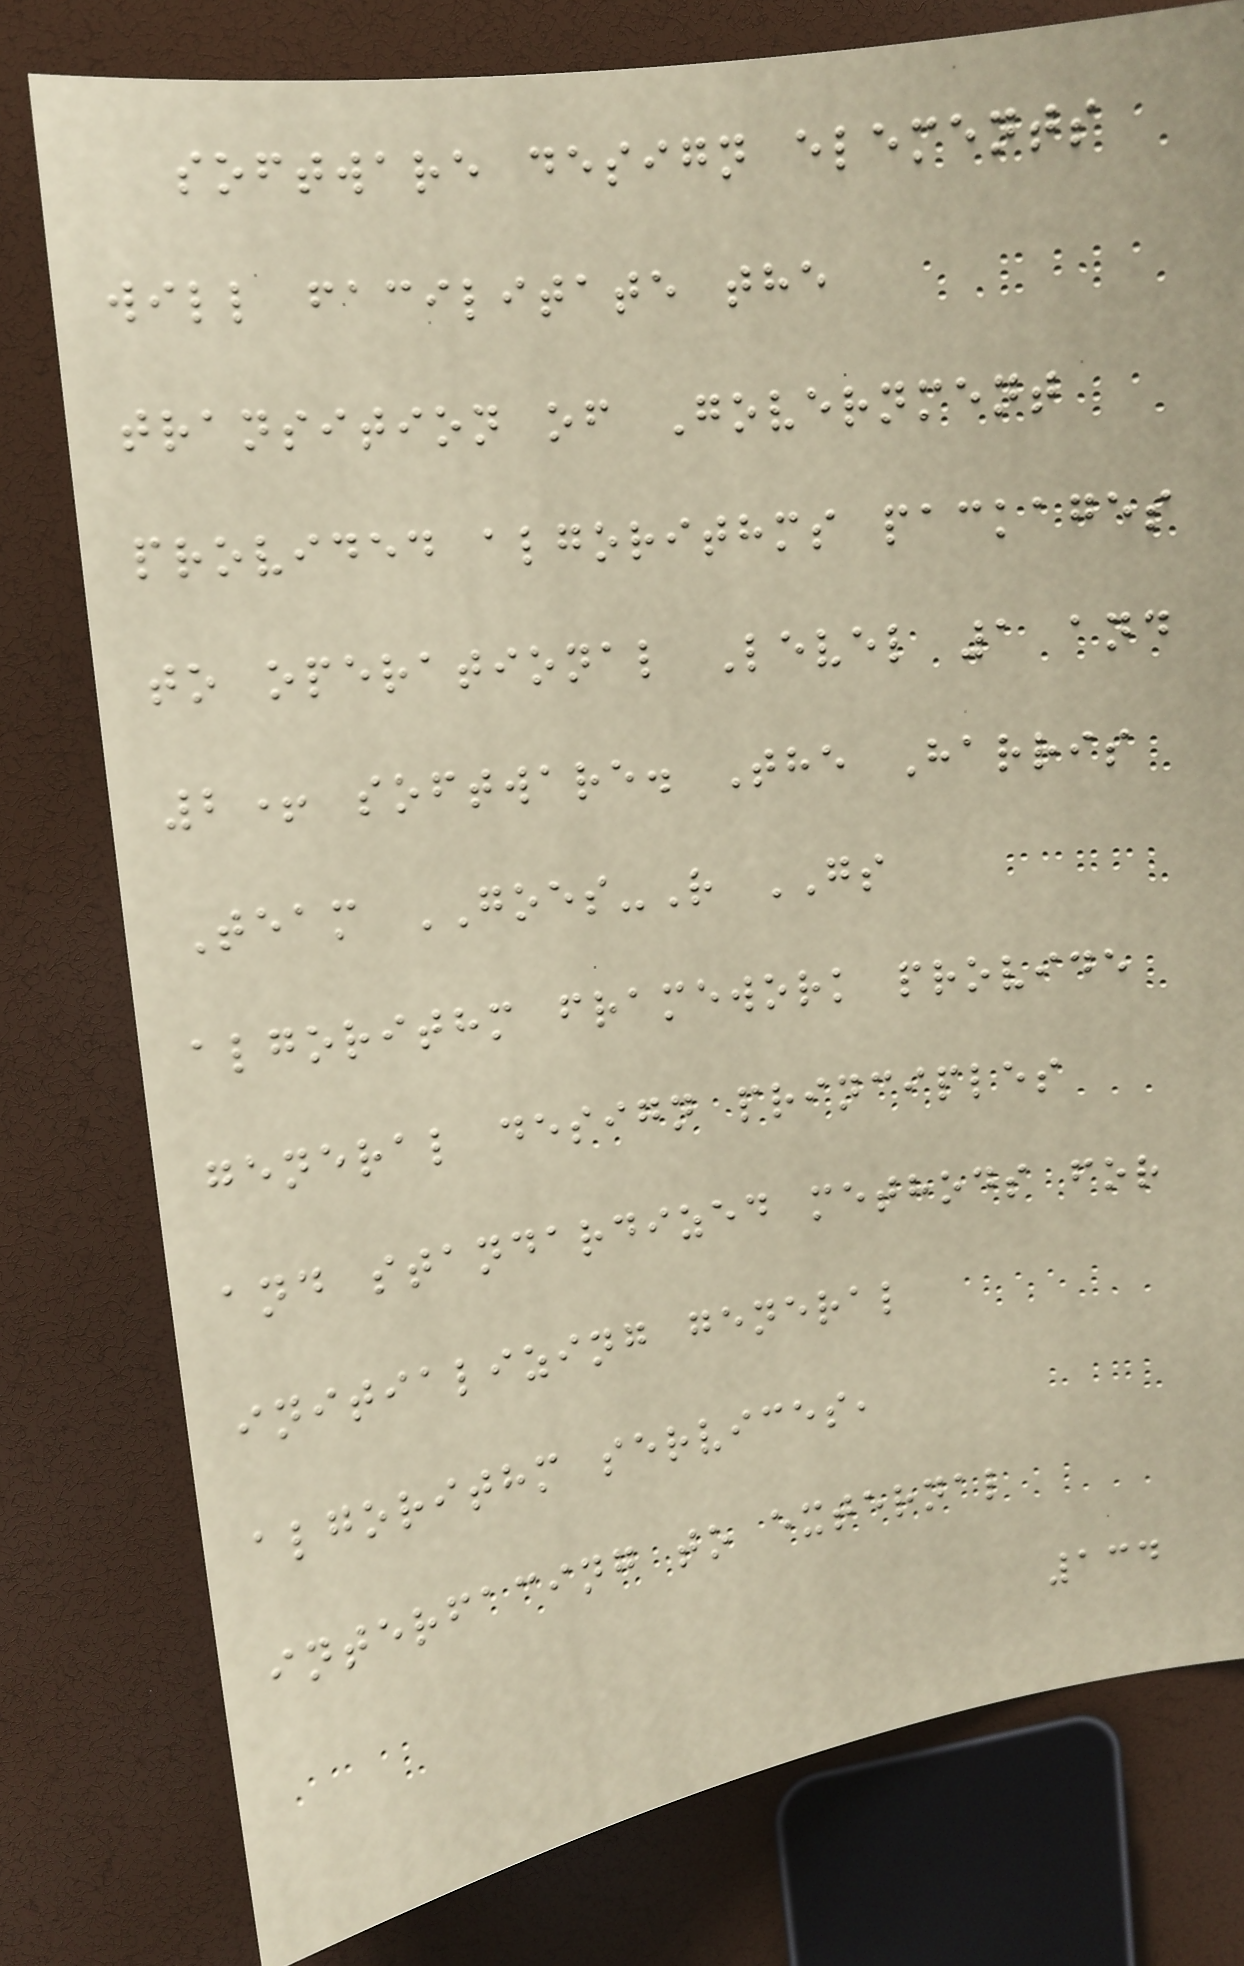software design elements
will facilitate the
transition of Government
provided algorithms packages
to operational Level 1 and
2+ software. The Harris
Team GOES-R GS
algorithm framework provide
general design principles
and standardized methods for
initializing general
algorithm services,
interfacing to external
134
